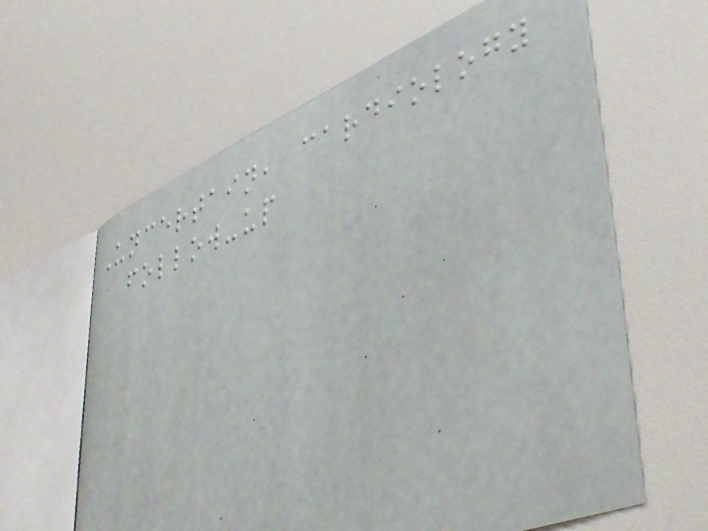Uncertain, cardiology
follow-up
